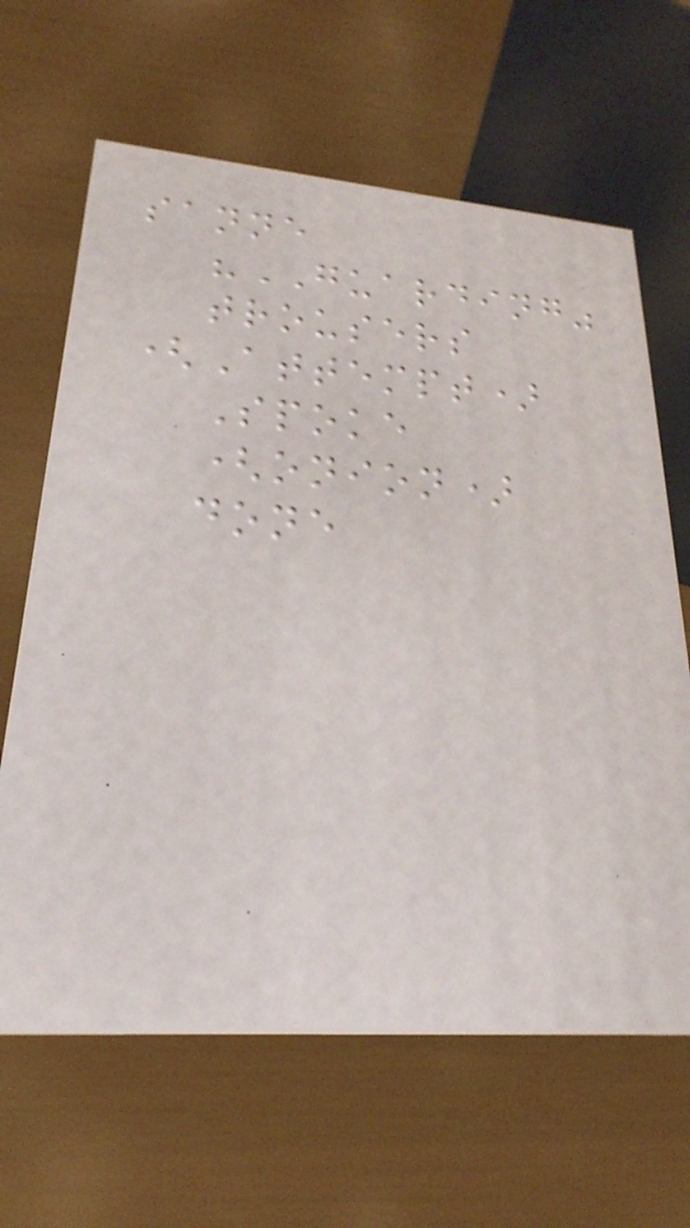sanne
"GUARDING"
trousers
(Attempt)
Spoke
(onion)
done
